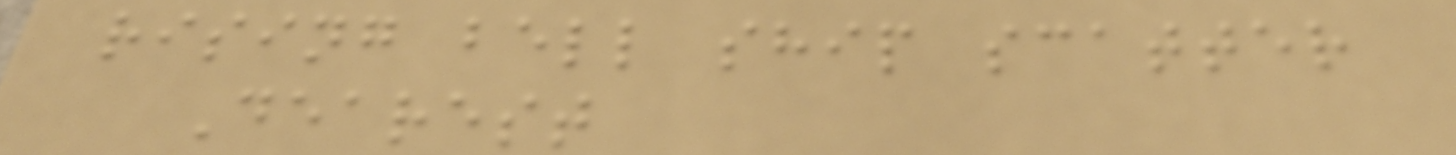rising bell ship scatter
Dearest
